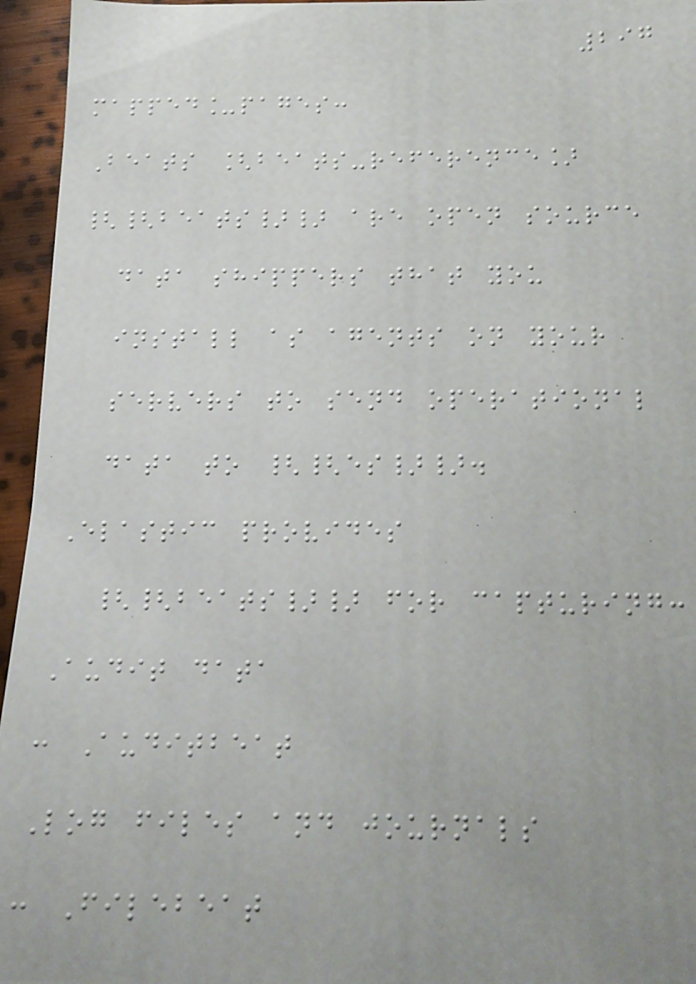297
mapped_pages:
Beats [beats-reference]
{{beats}} are open source
data shippers that you
install as agents on your
servers to send operational
data to {{es}}.
Elastic provides
{{beats}} for capturing:
Audit data
: Auditbeat
Log files and journals
: Filebeat
